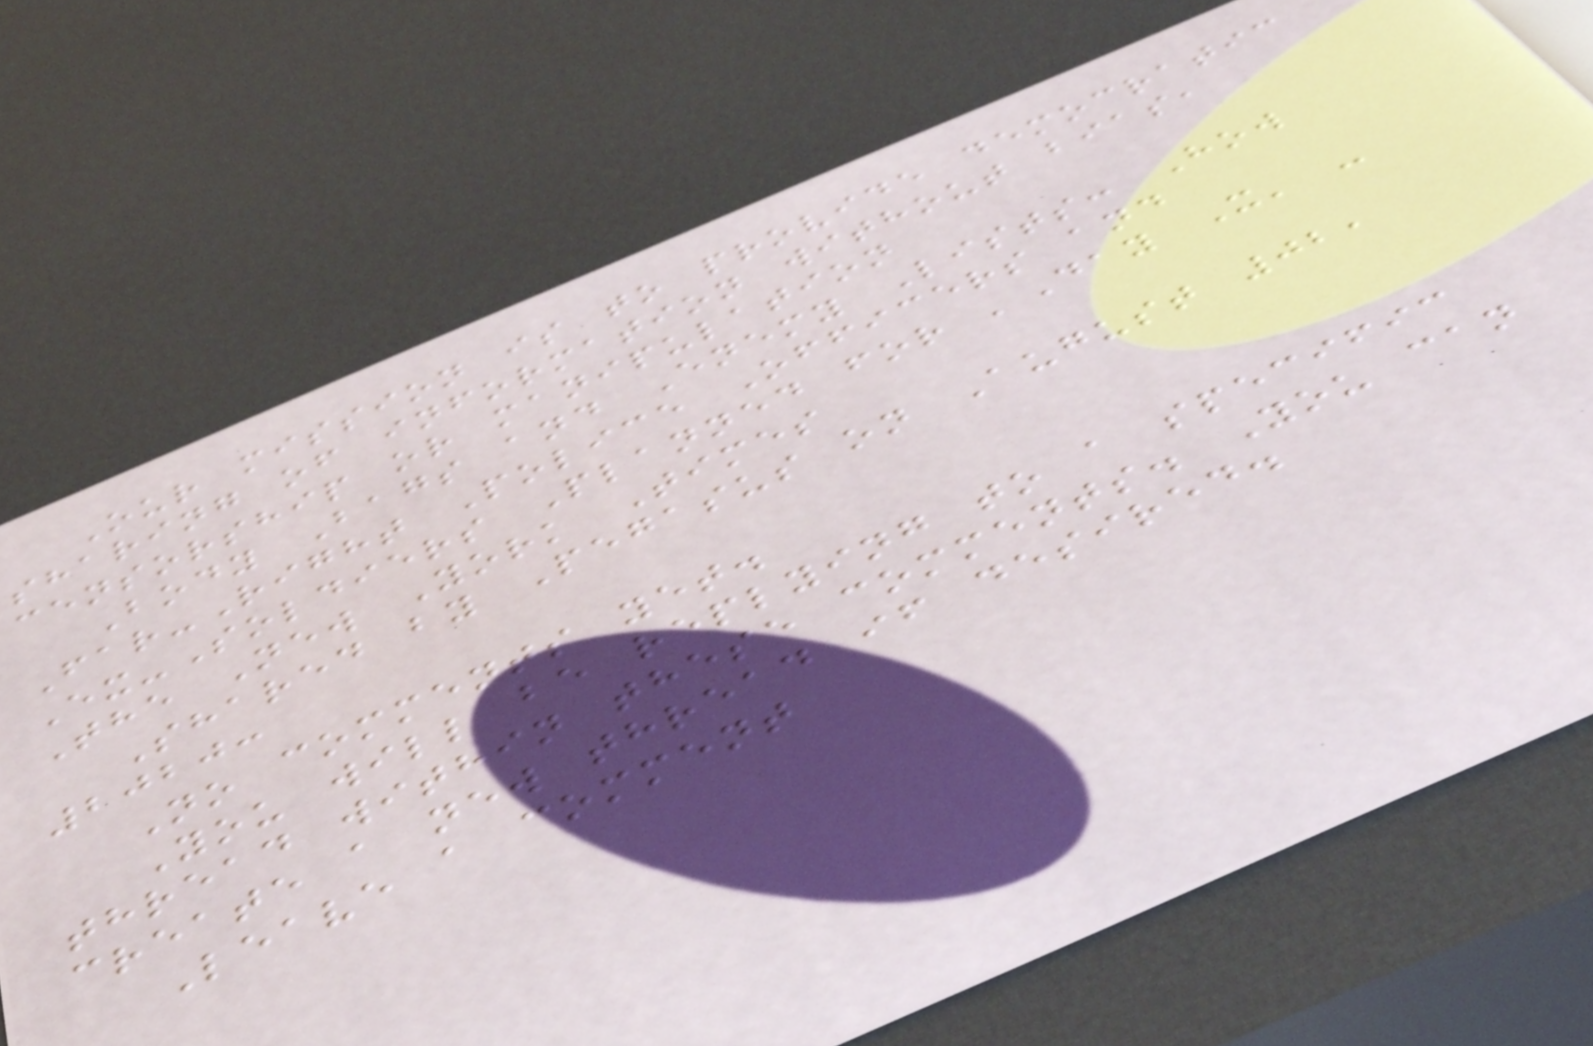Our mission is to provide democratic
sharing of information without bias,
censorship or manipulation
Body Bags and Enemy Lists: How
Far-Right Police Officers and
Ex-Soldiers Planned for 'Day X' -
The New York Times
Shared by Pegasus on August 02,
2020:
No comments yet.
You will be replying to a specific
thread within these comments. You can
create a new thread if desired.
Leave a comment
